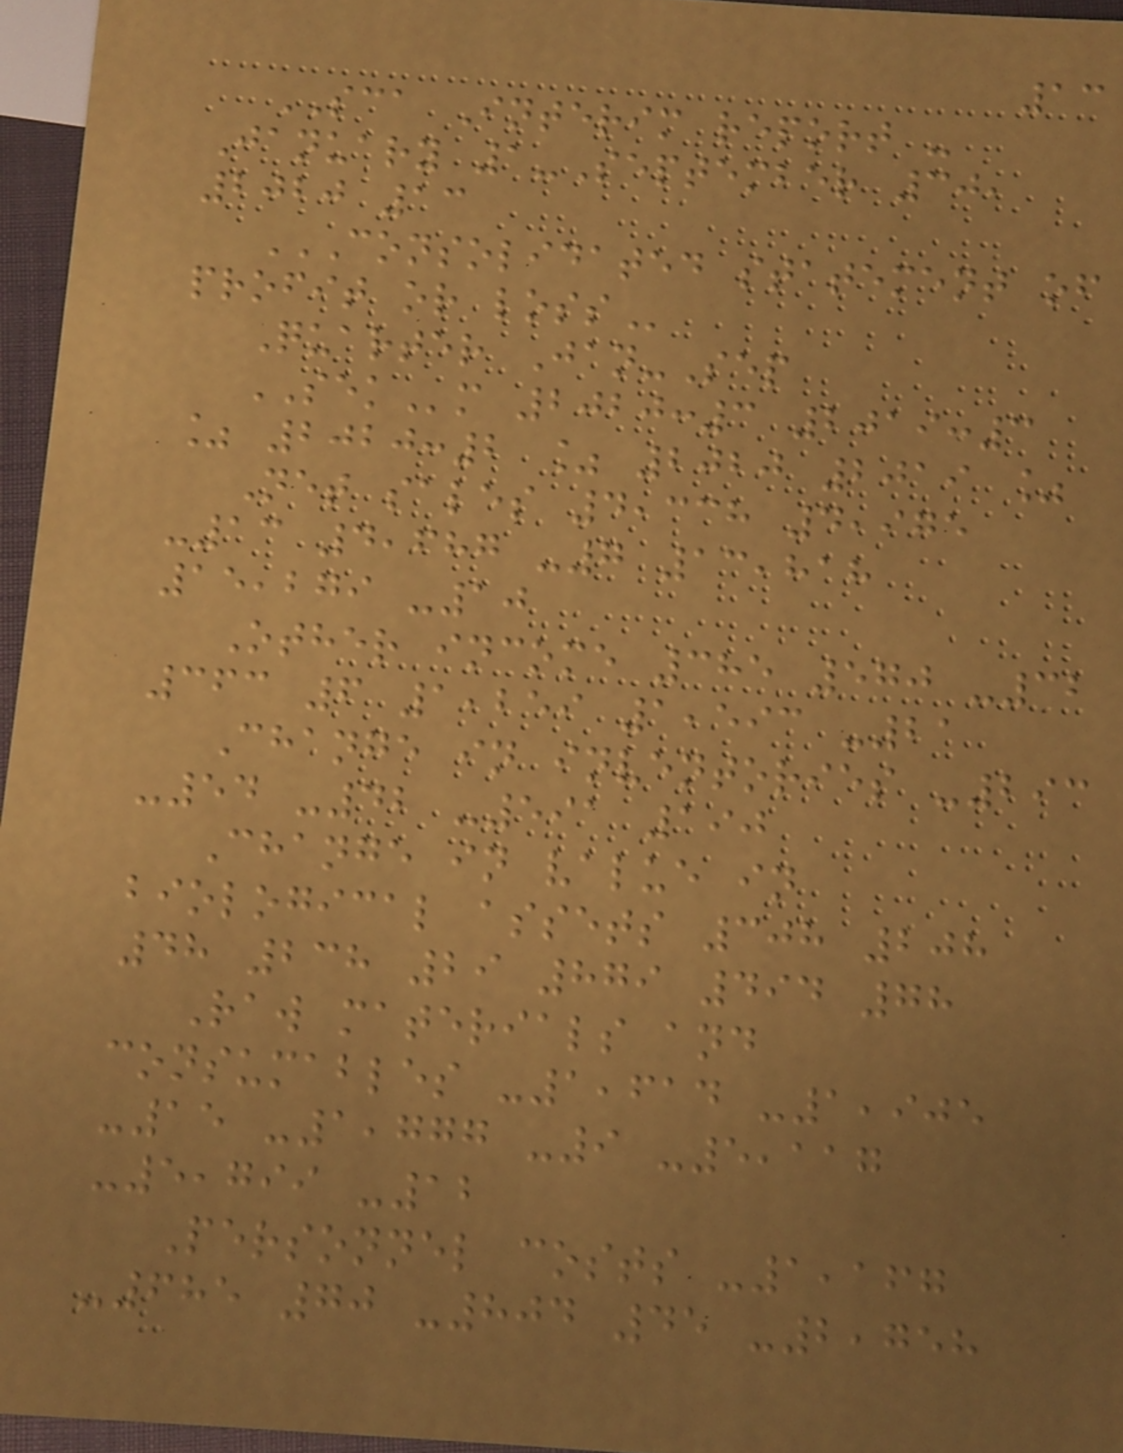13
SCA Interim report -
January 1-September 30,
2020 13
CONSOLIDATED STATEMENT OF
PROFIT OR LOSS
Quarter Jan-Sep
SEKm 2020:3 2019:3
% 2020:2 % 2020 2019 %
Net sales 4,338 4,975
-13 4,687 -7 13,818
15,279 -10
Other income 385 570 -32
363 6 1,259 1,593 -21
Change in inventories -293
-54 -42 -591 190
Change in value in
biological assets 308 208
48 238 29 879 494 78
Raw materials and
consumables -1,614 -1,905
-15 -1,777 -9 -5,117
-5,799 -12
Personnel costs -1,167
-685 70 -804 45 -2,758
